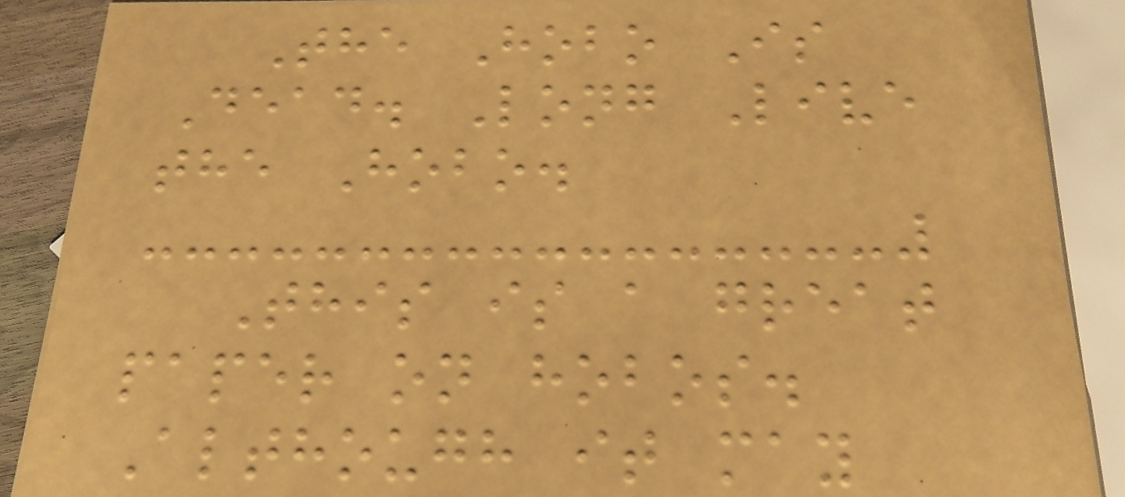The Hobo Is
Dead. Long Live
the Hobo.
This is a great
paper on hobos.
Although it may
